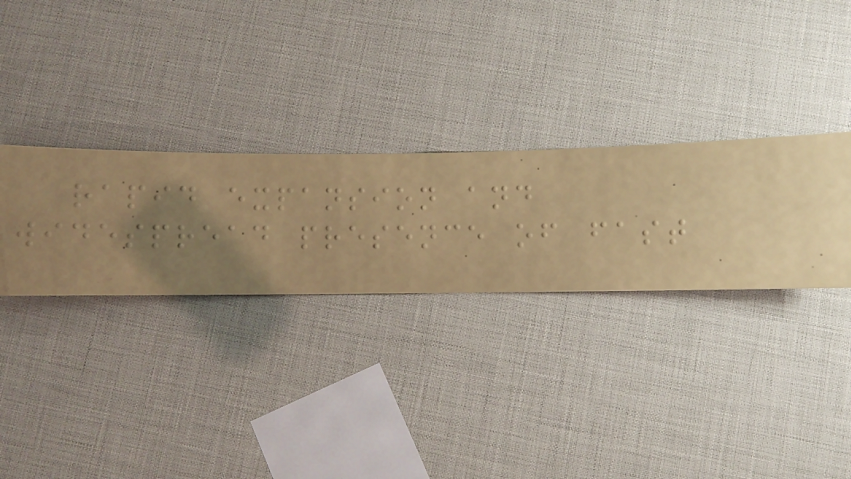rapid expansion and
widespread presence of fast
